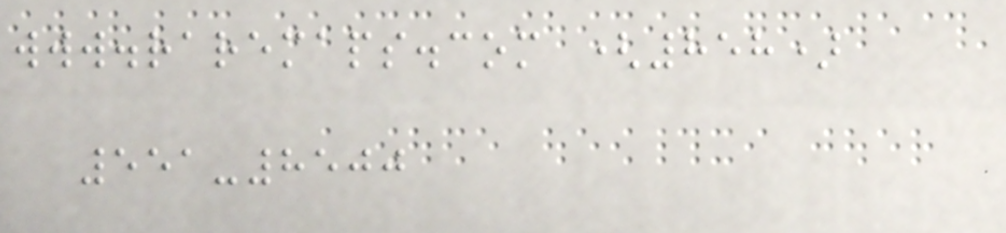www.raremaps.com (858)
551-8500
